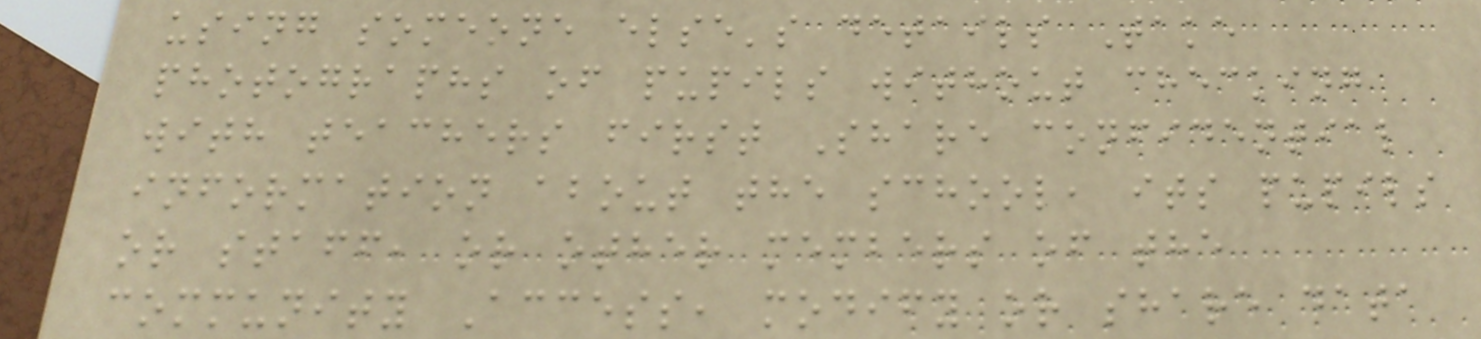using someone else's details Take
photographs of pupils without checking
with teachers first Share confidential
information about the school, its pupils
or staff, or other members of the
community Access, modify or share data
